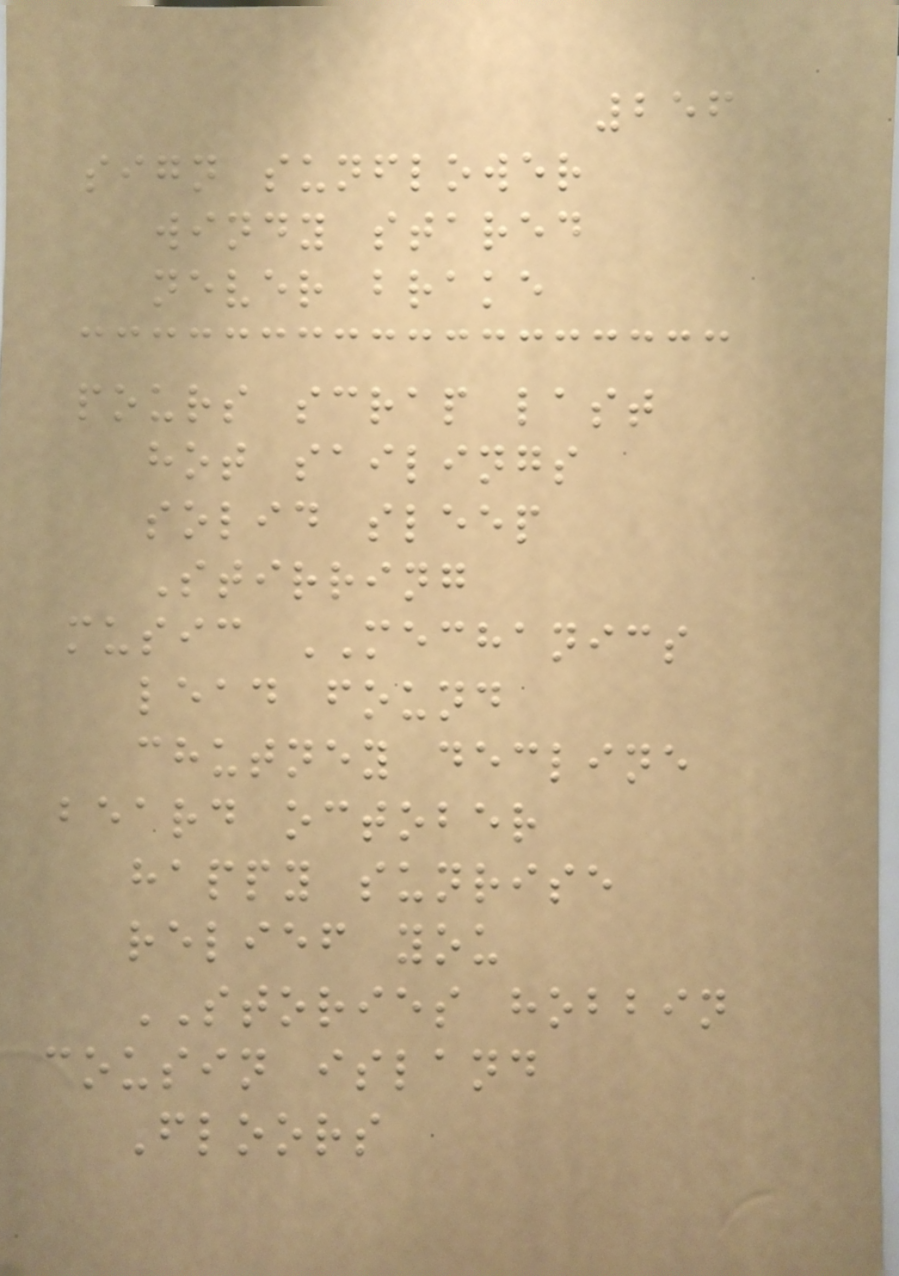256
sign sunflower
windy stared
never brake
pours scrap last
hot sailings
solid sleep
Stirring
music MECHANICS
lead found
chutney decline
beard october
happy sunrise
relief you
STORIES hobbin
cousin island
Floors
